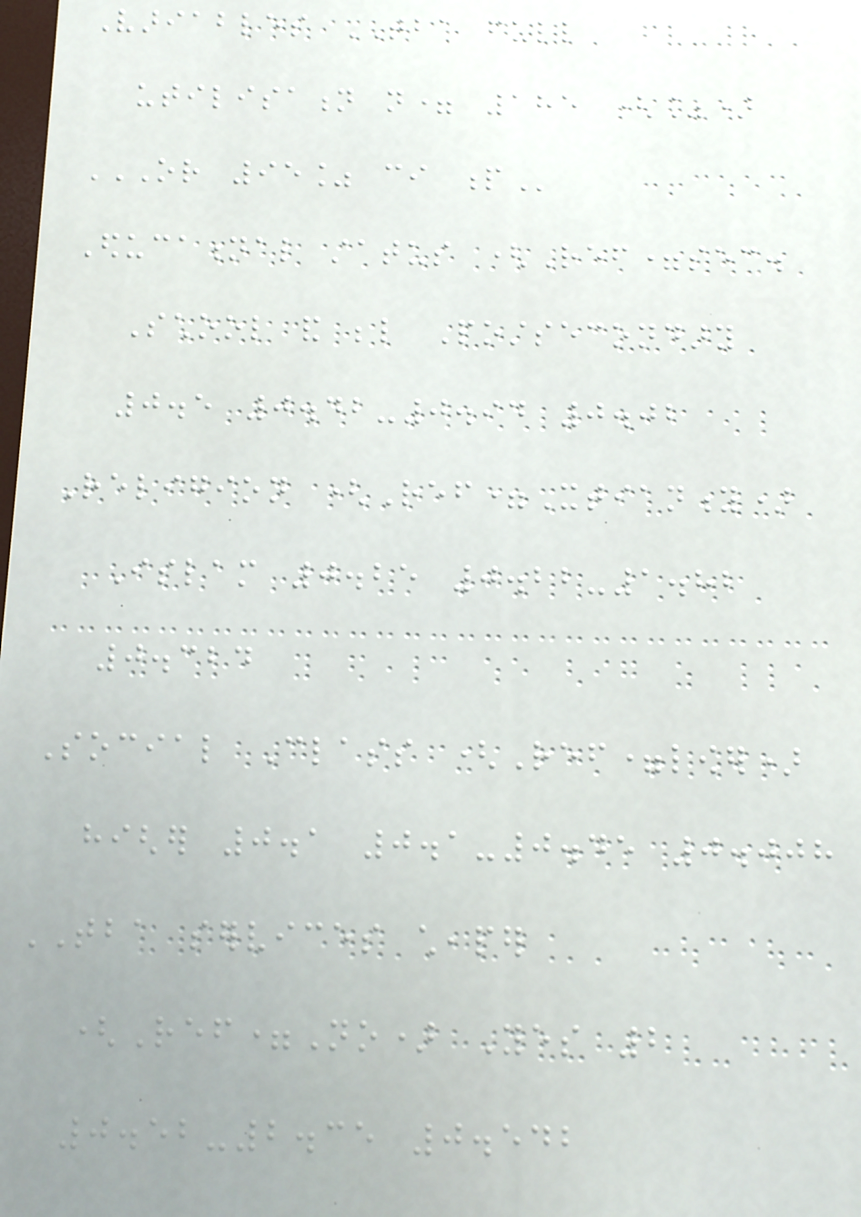Variables TBA full
utilisation n= 185 (%)
OR 95% CI P
Educational status (Ref=sec.
School and below Postsecondary
0.5 0.42-0.94 0.02
Religion (Ref=Xtianity)
Islam 0.25 0.22-1.82
0.324
Social Class (Ref=lower)
higher 0.1 0.1-0.45 0.008
TBA services cheaper
(Ref=No) Yes 2
0.52-2.35 0.542
